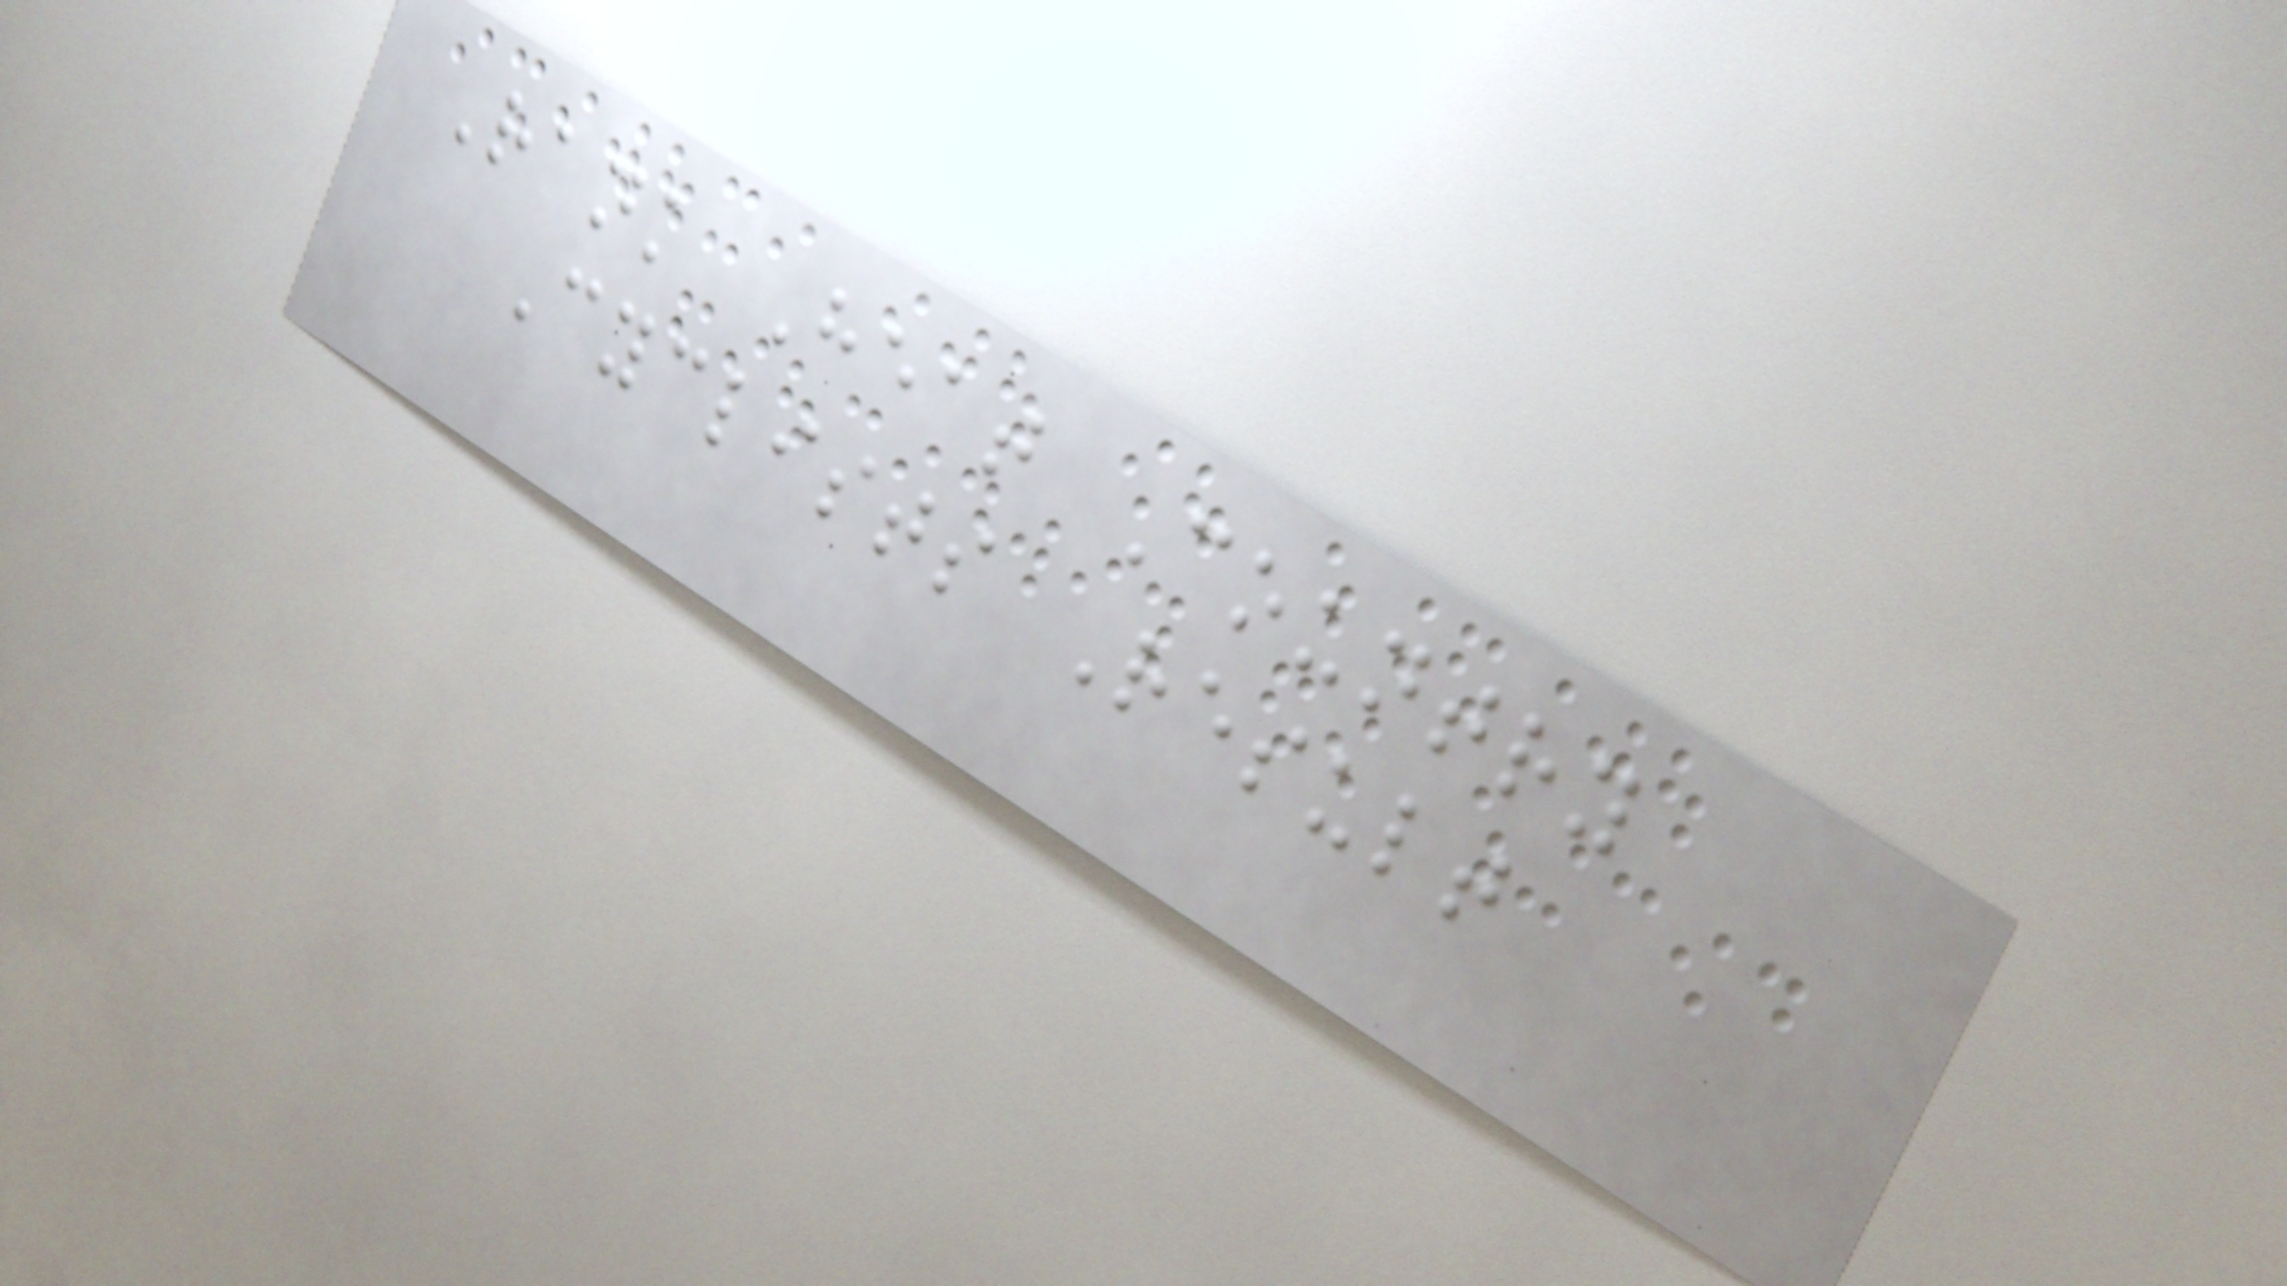Rank Heat Country
Cyclists Result
